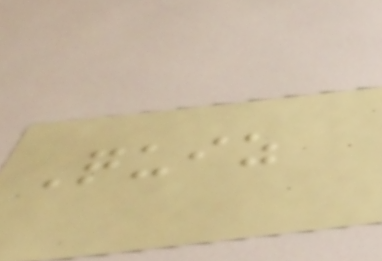Quiz
